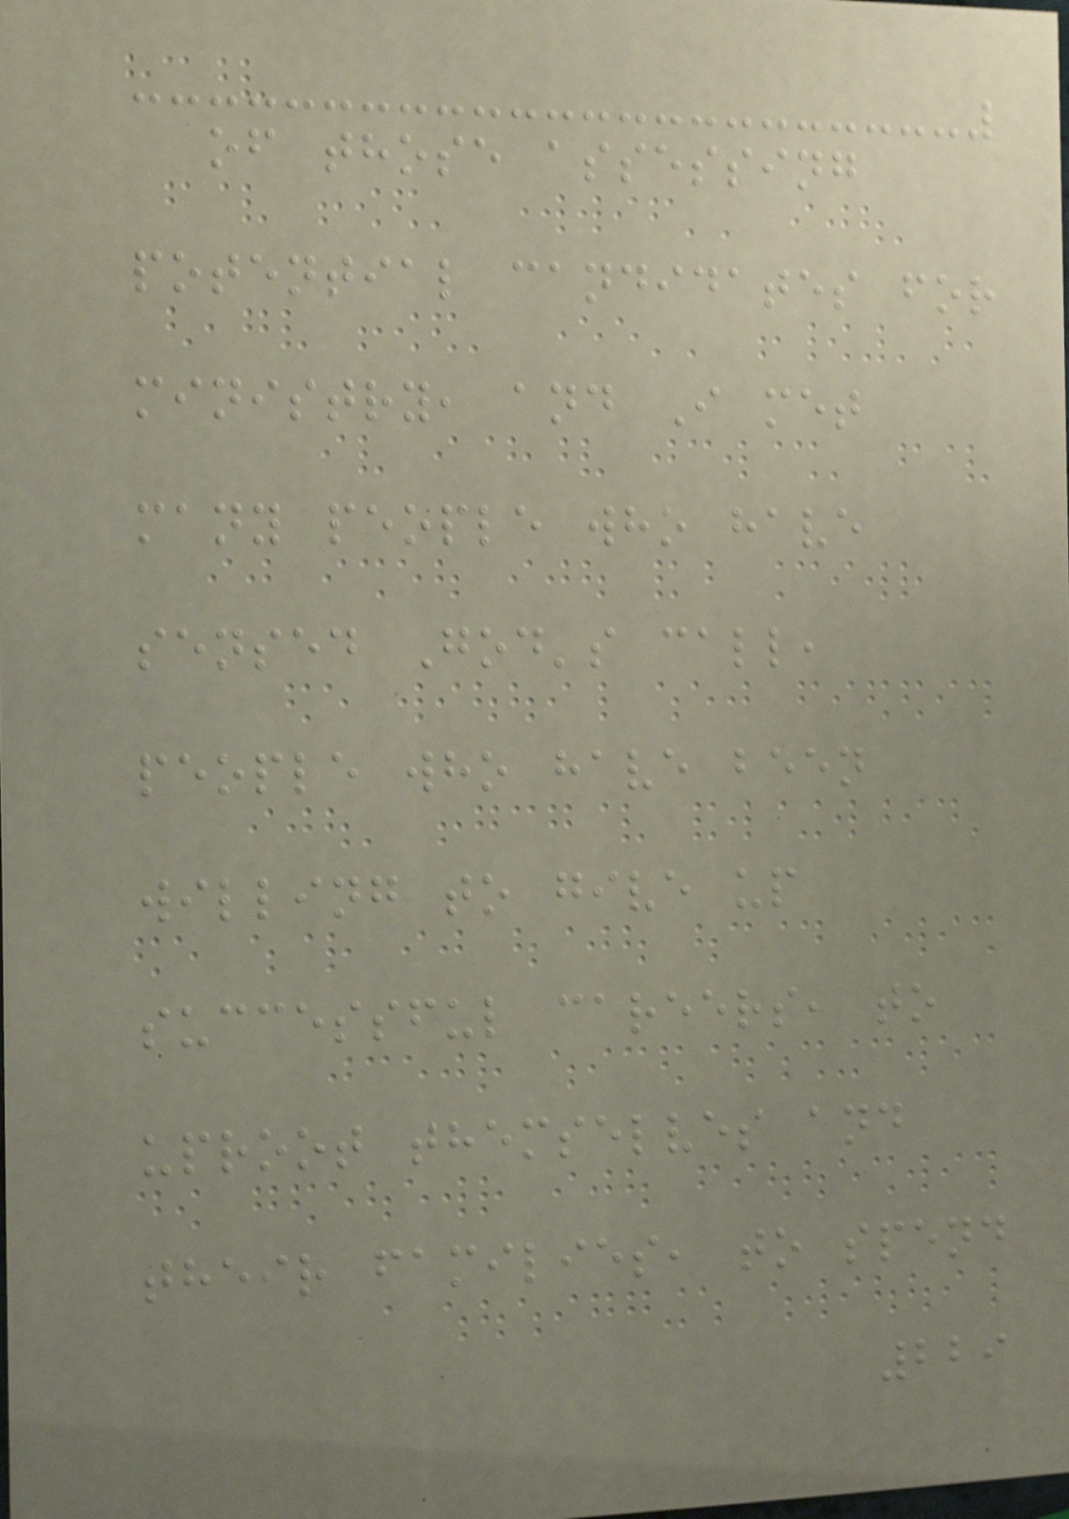of those assessing
potential candidates for
ministry, and I met
many people who have
sensed God's call,
people who have been
willing to give up
successful careers, to
uproot themselves and
their families, to spend
229
